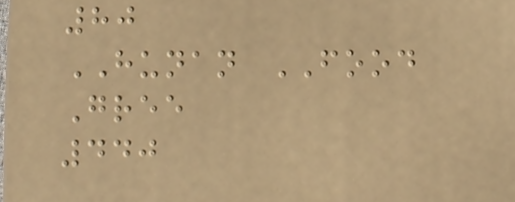80
HUNAN FOOD
Gree
440
